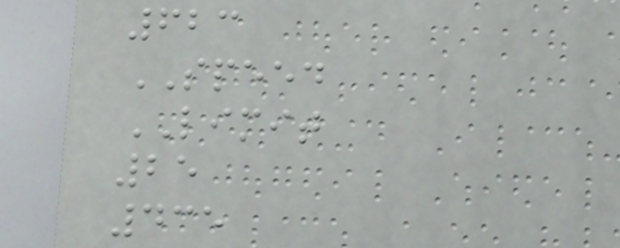623
SPEED
LIMIT
25
435
